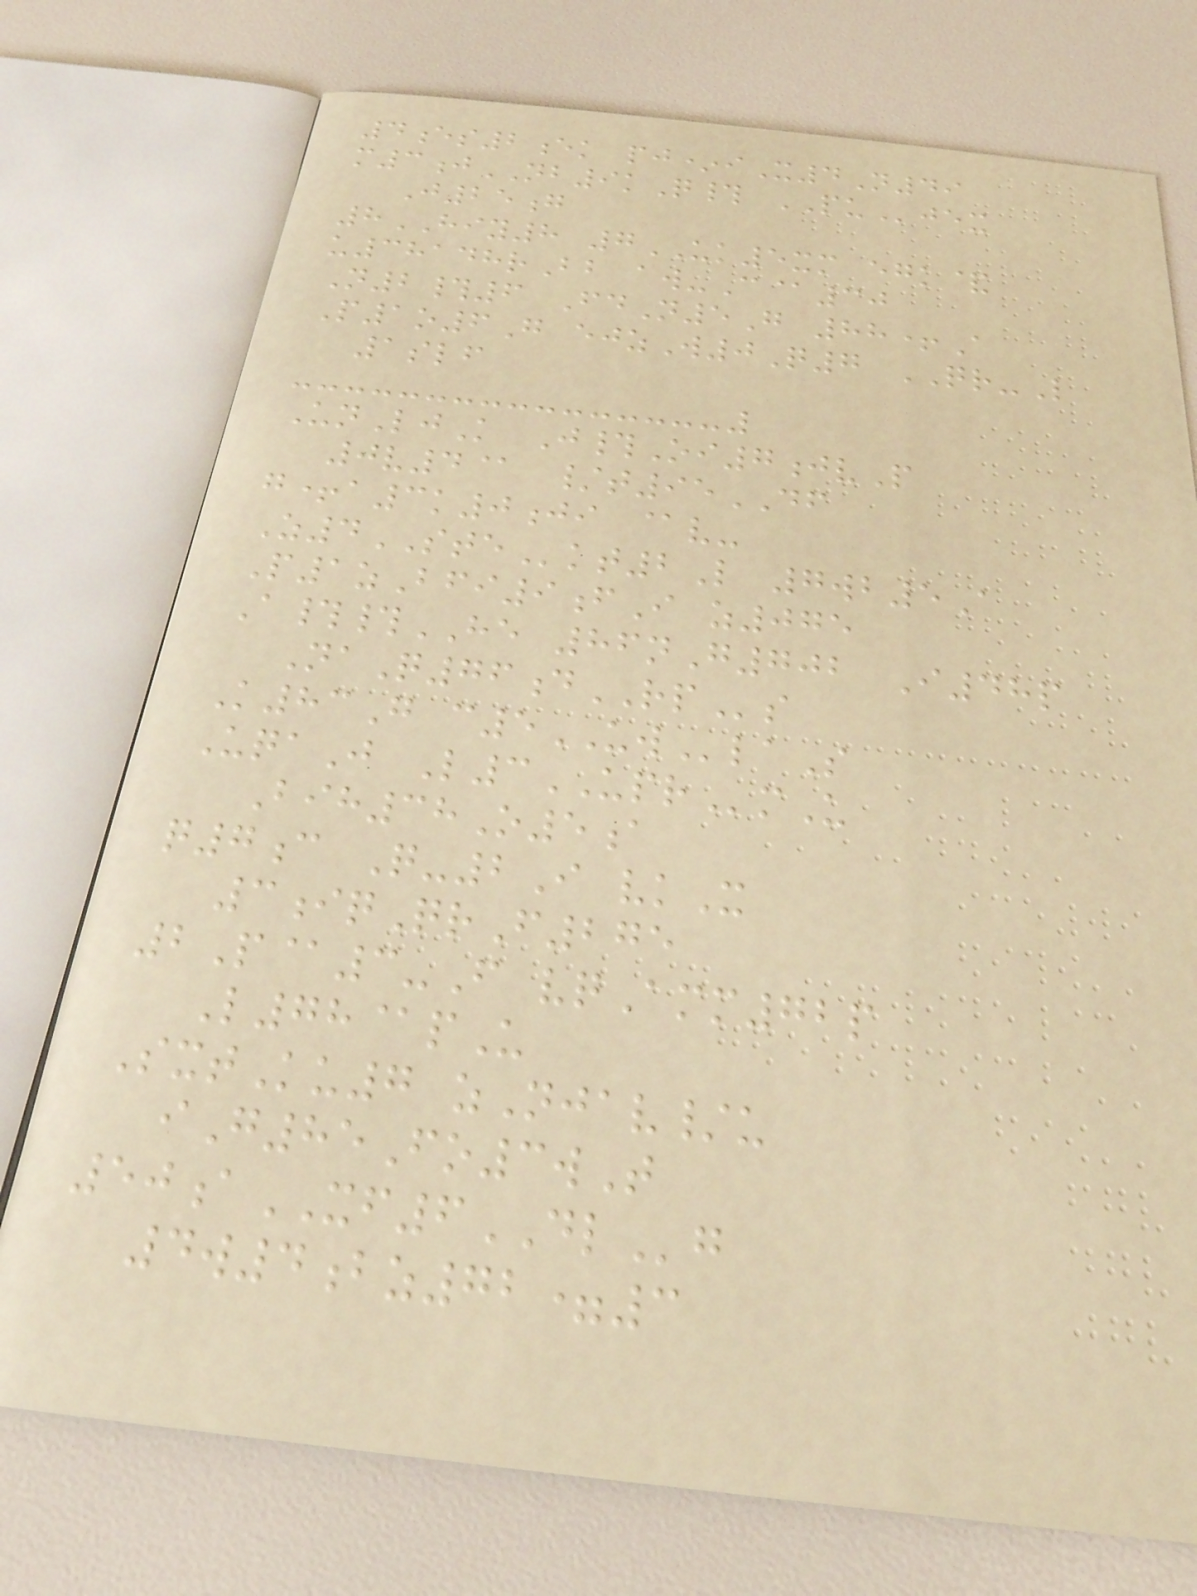4es2ek pj*iX4N49
m3jNB9kQ# PUjex
J25g
8HIY8 7UK5xm egk&
u38148rBb aw-C@30
N2#6 FdN5G 88+A
P1o6G ejzW0Q7 QR-L
1slf
UnLjK J#Oi7jvP
0v4@ /t95DF
g+a3k0ji @v-
Z4STEkt2L 7wb5A
P1zBfi9fI z075
A##HE 86nG702 I48p
NaQ76dRPs
K83G c5UWlaS
UqaJ L3UPRmU
Bih38O5a
q7c Q-2I vkX
3iqQrF275
2P@3-F vqAmm72p
L78@pU
SxtKu7 zNjav/u
iG85Fo3wT
50aXF6DLg
4w4bz72=3
